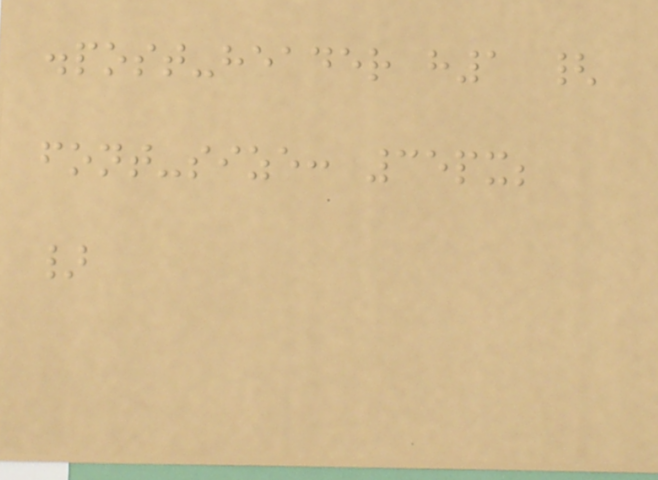.post-header h1 {
font-size: 35px;
}
